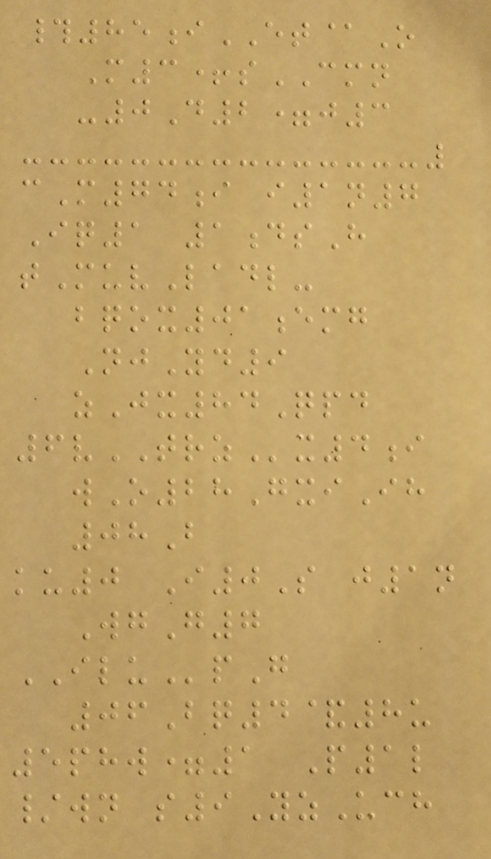#85iET@O
M3+sCMN
-0D2=j3
cM74i i1n7
Iq1 1dsH
tMuvLadl-
bqox01emg
NjYd9
zJx84Qpd
6vTRZx4i
wO28GxiIh
08B
ku0 I0S j1n
WgG7
ILUpG
06Bq4&8u
5phw=1 P1l
/wn s9YzUch
